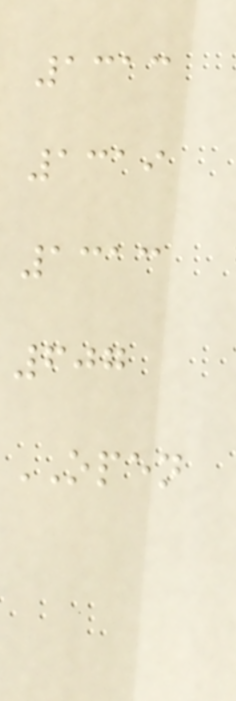1313
1319
1313
607
OPEN
